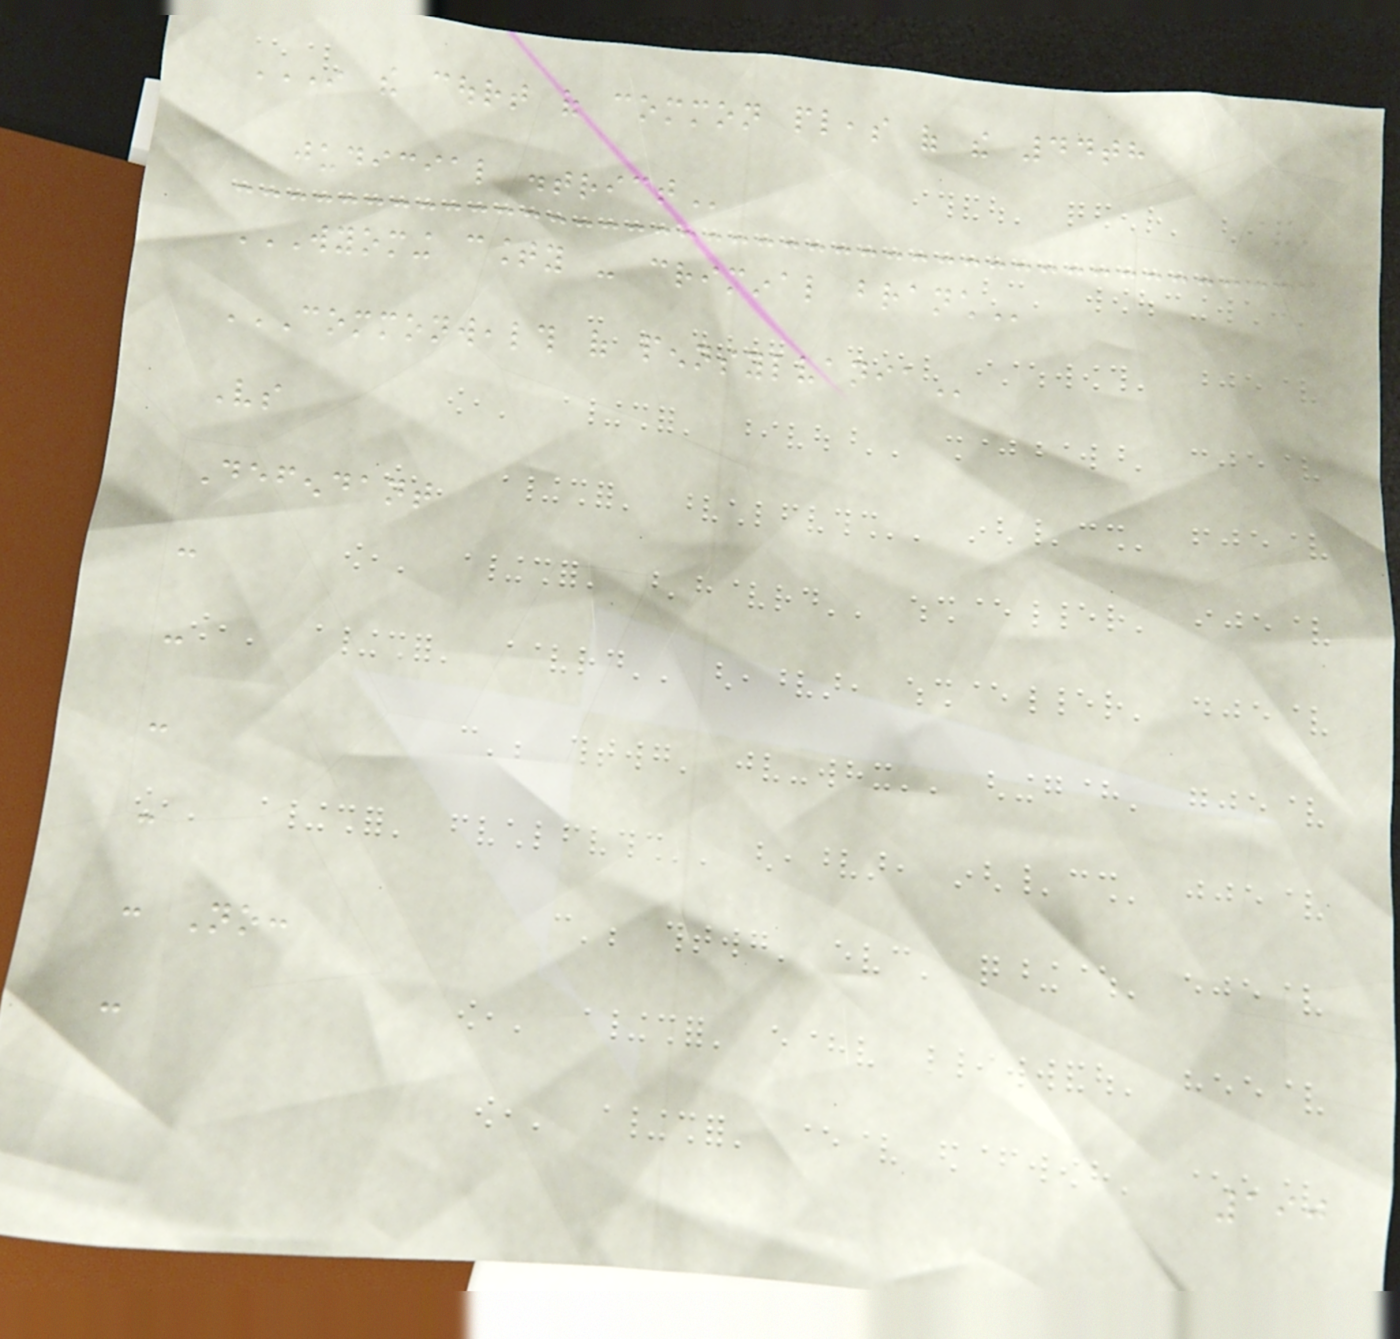IN THE COURT OF COMMON PLEAS OF THE 44TH
JUDICIAL DISTRICT
WYOMING COUNTY - CRIMINAL BRANCH
COMMONWEALTH OF PENNSYLVANIA
Vs
Defendant
:
:
:
:
: No:
:
190
